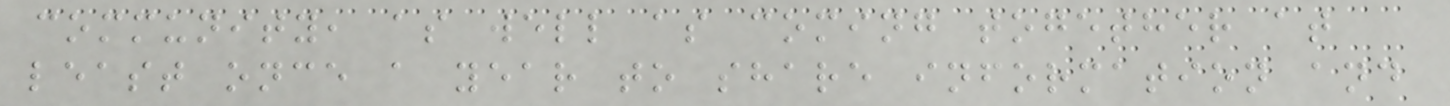community, as well as coming together at
least once a year to share information and
